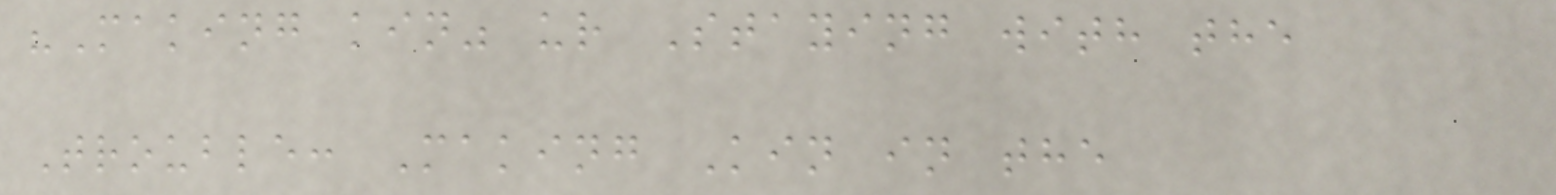"Making kin" ur Staying with the
Trouble: Making Kin in the
